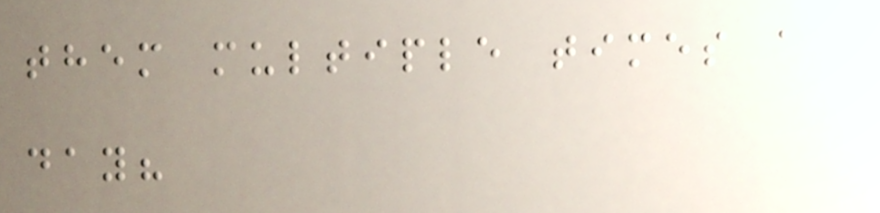them multiple times a
day?
